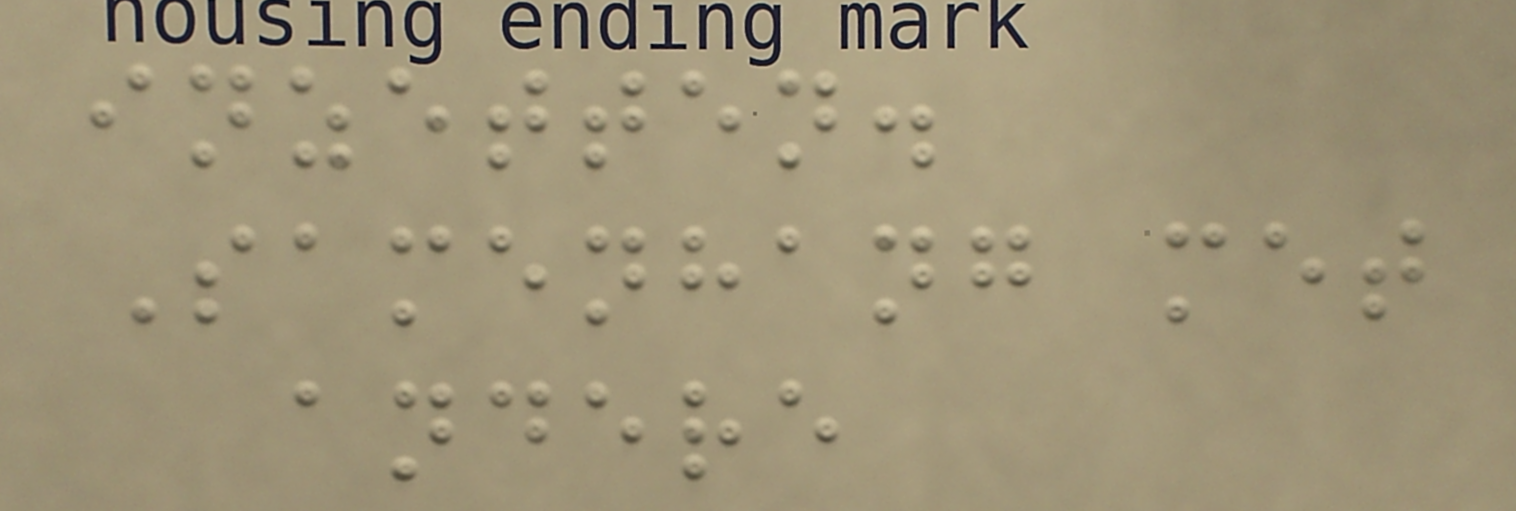inzetten.
Samenhang met
andere
